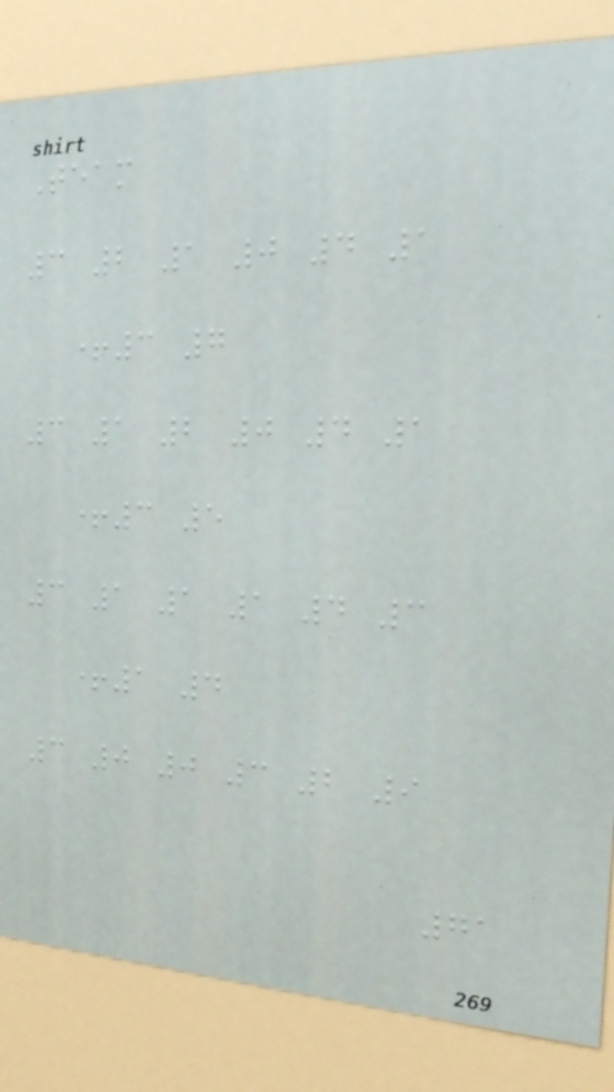Team
3 2 1 0 4 1
+3 7
3 1 2 0 4 1
+3 5
3 1 1 1 4 3
+1 4
3 0 0 3 2 9
71
